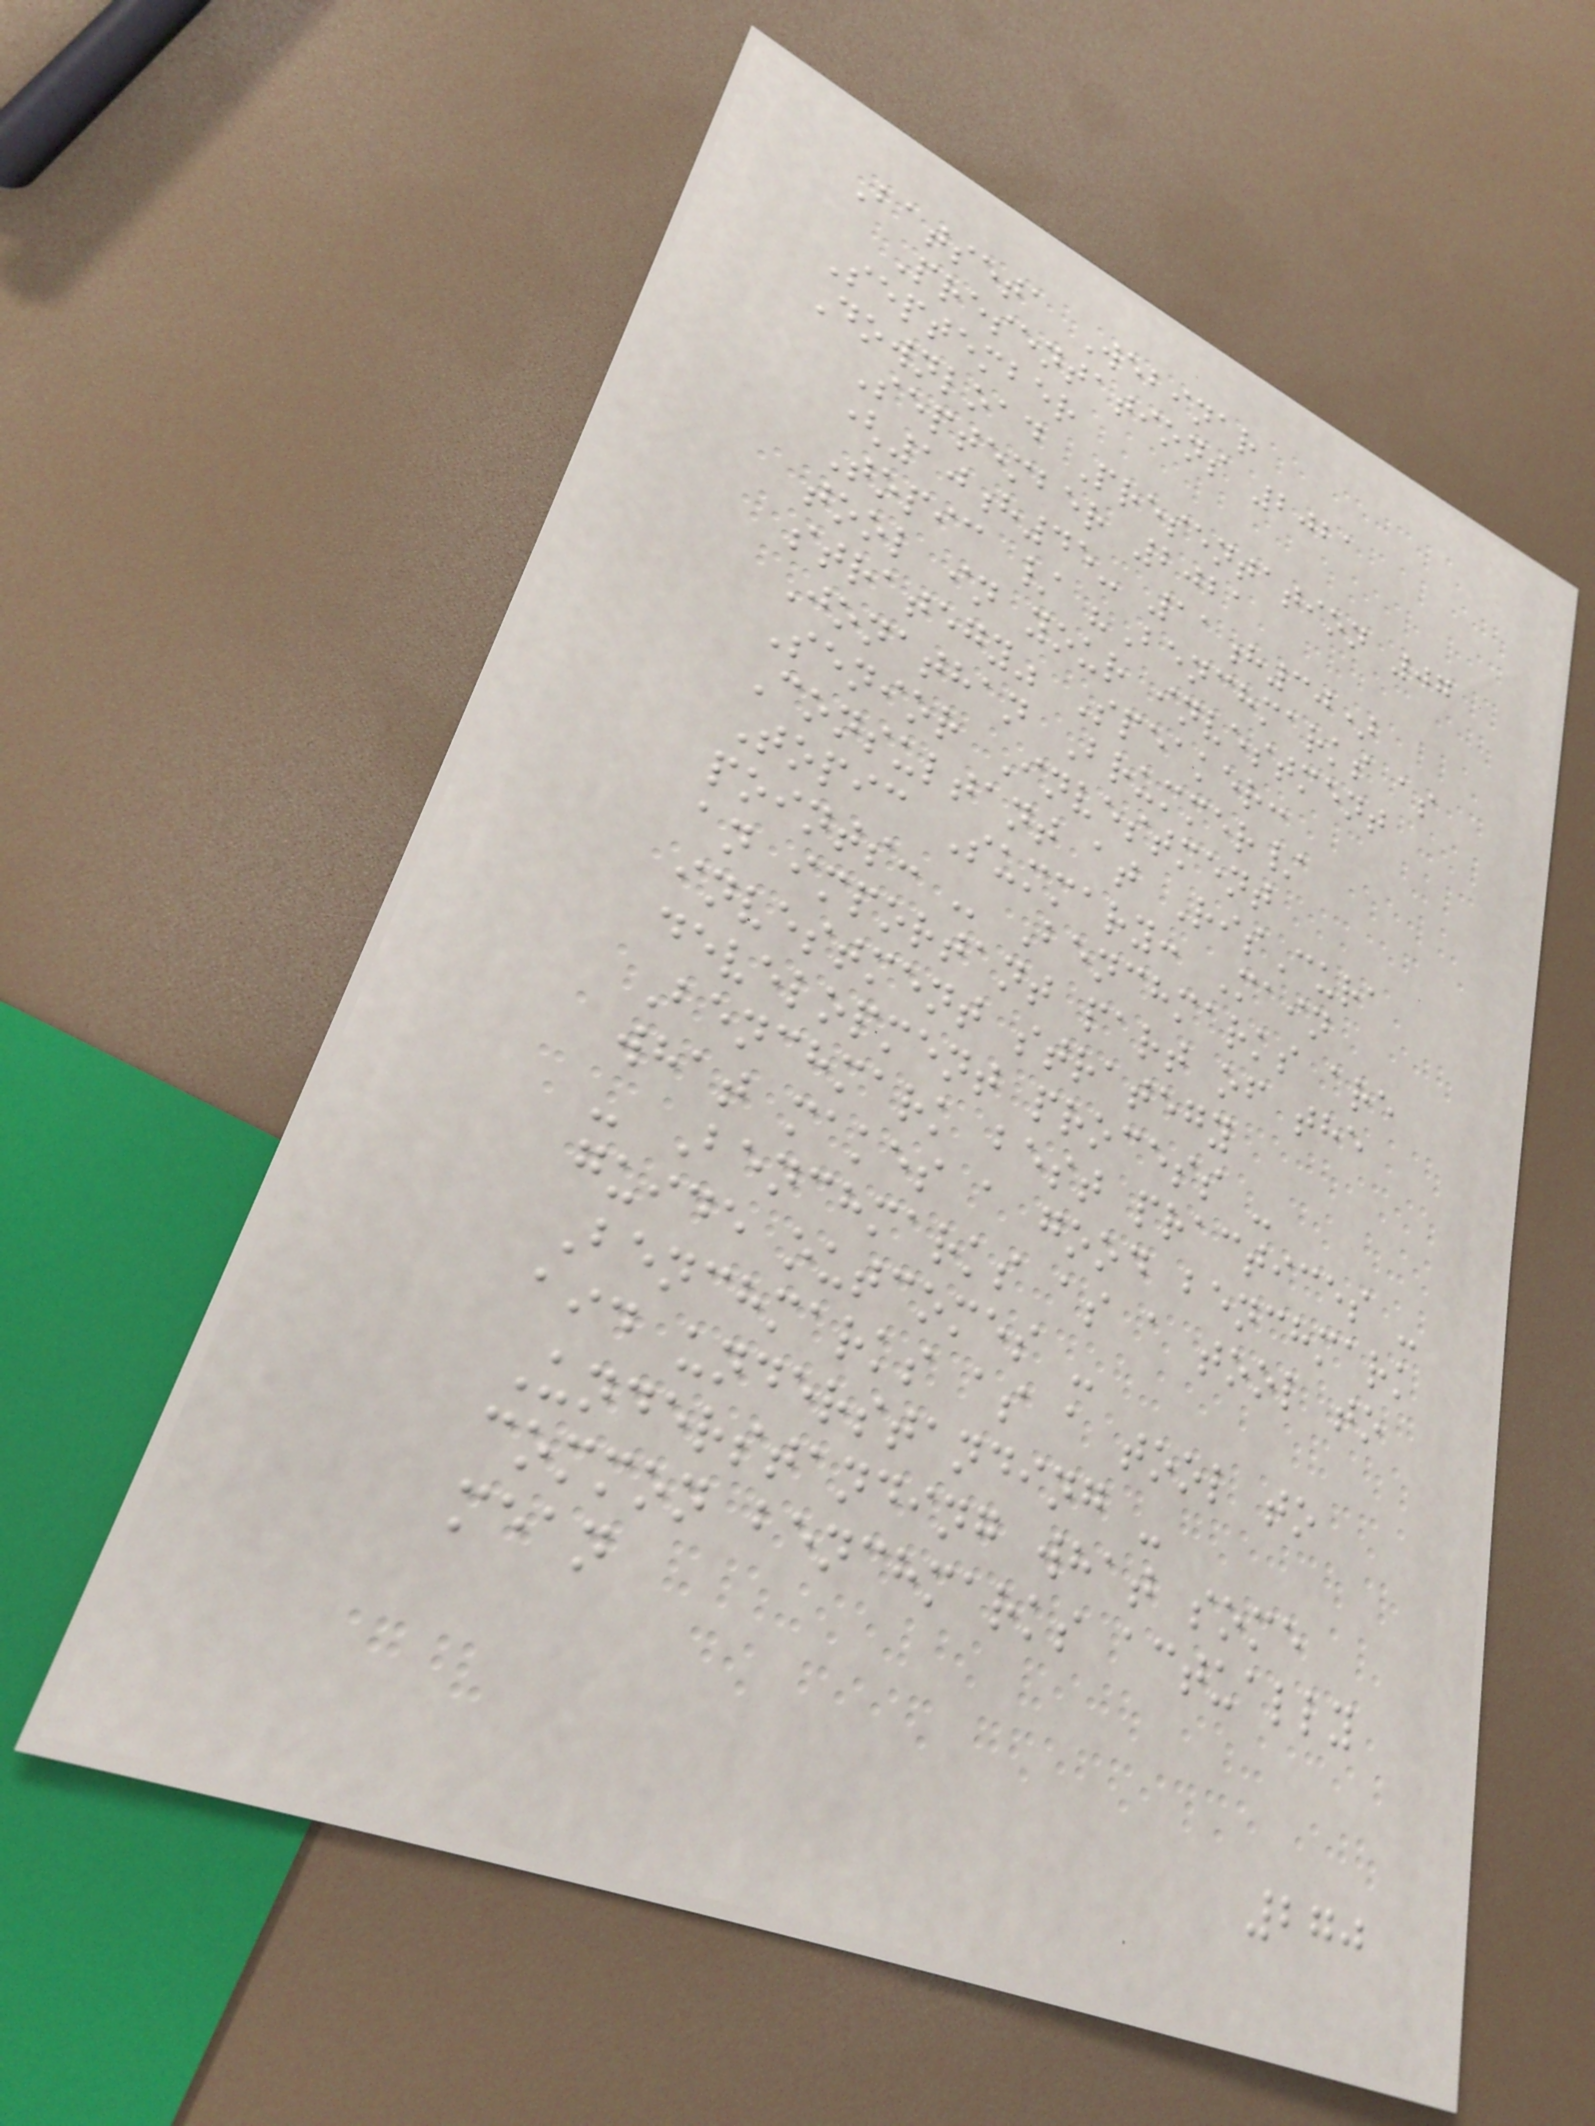Batseta Webinar
Presentations 2021
September
Download Presentation 07
September 2021
(10h45- 11h30)
Topic / "Benchmarks as
tool in your investment
strategy" Speaker:
Jonathan Brummer/
Senior Investment
Consultant at RisCura
Topic Summary: Main
points: - Benchmarks are
an important part of the
investment strategy
development process -
Benchmark best practices -
what makes a good benchmark
- Benchmarks as a tool to
guide outcomes -
Benchmarks as a tool to
aid understanding -
Understanding what some
common benchmarks actually
mean
270
